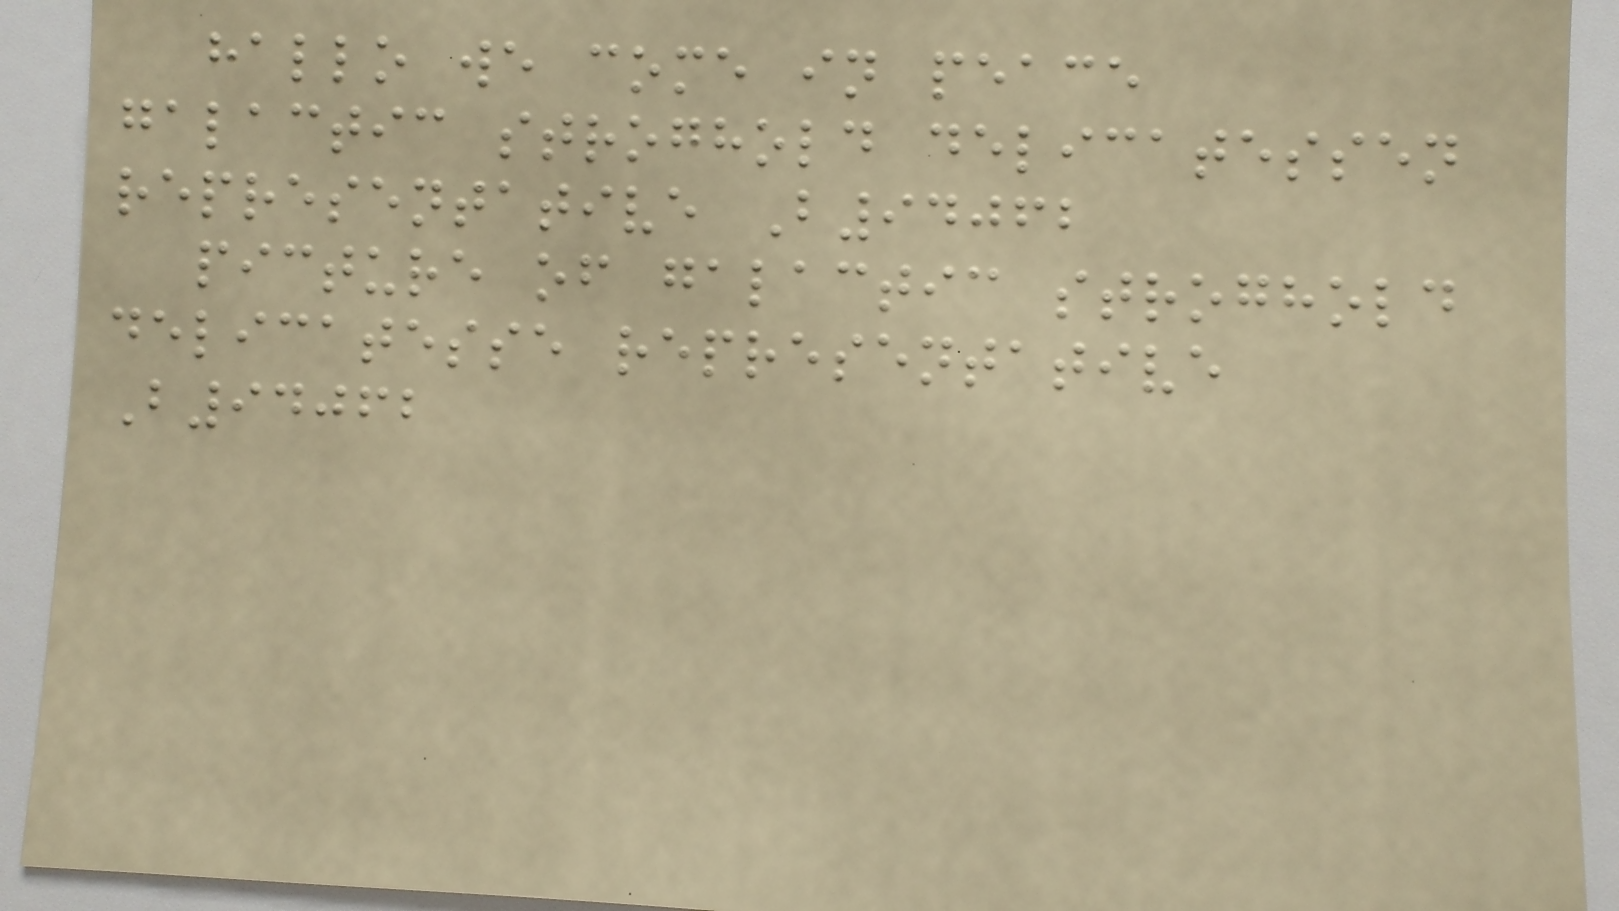hallo we come in peace
galactic stroghold delicatessen
representative B94062
picture of galactic stroghold
delicatesse representative
B94062
